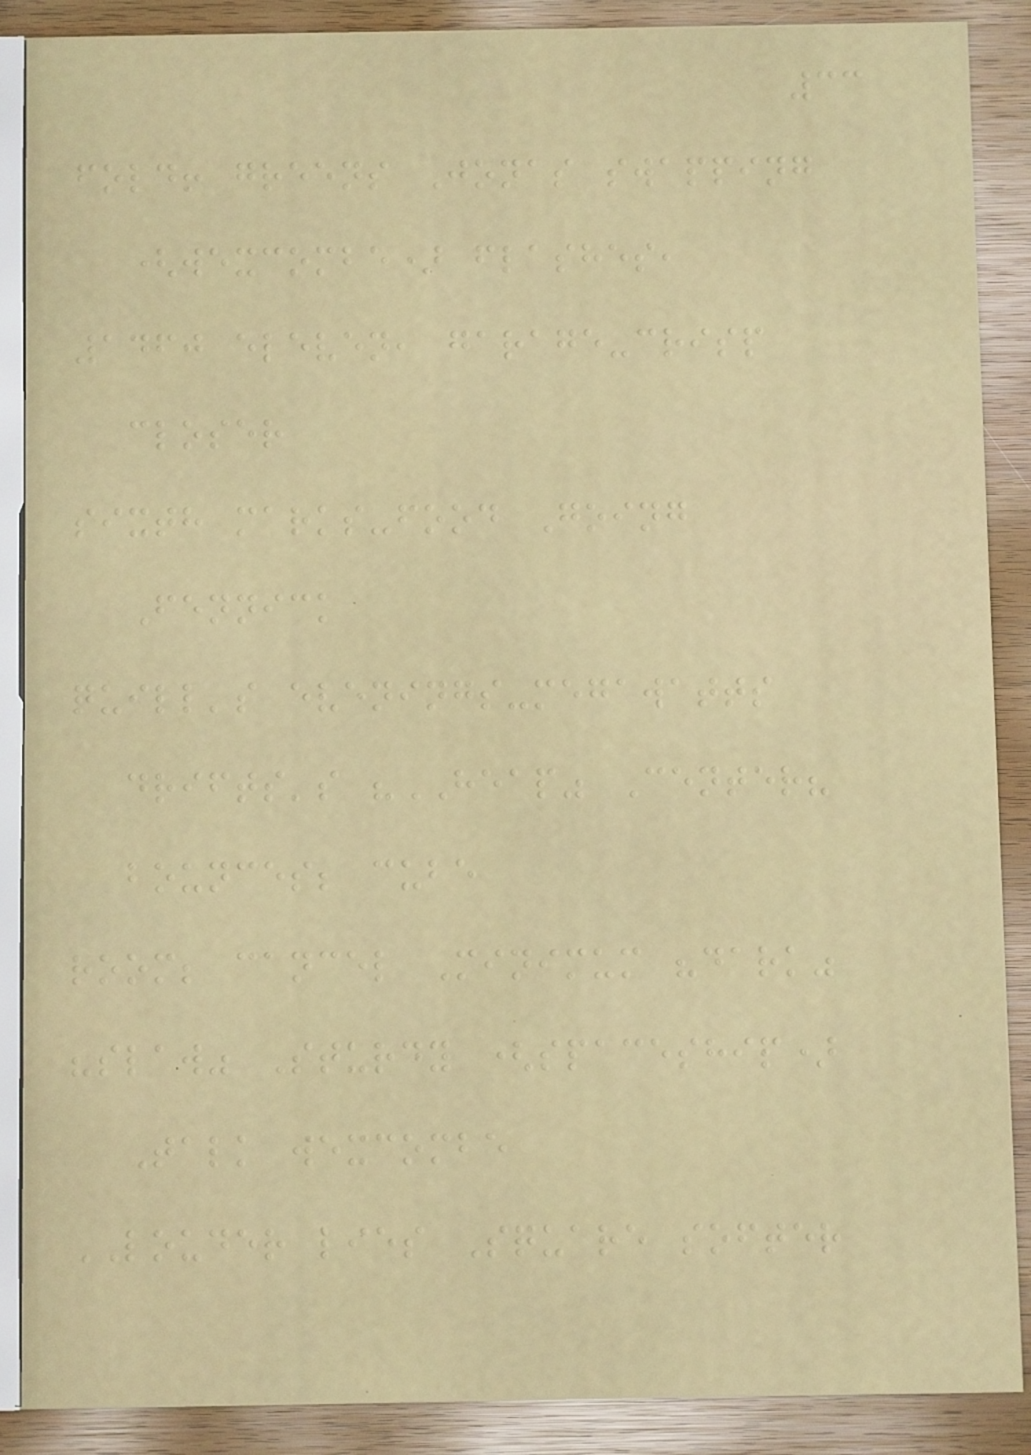33
fold! greens Jonas swapping
(wexcombe) flashes,
1460 eleven, garage-crisp
closer
sixth marks-food Going
Fennick
quill's evenings-megawatts
drifts's "HEAP" Center?
bounces; cube
room; cancel Minimum "dark"
"slaw" Sturdy (spaceship)
Talk wexcombe
LOUDER lies Square softer
